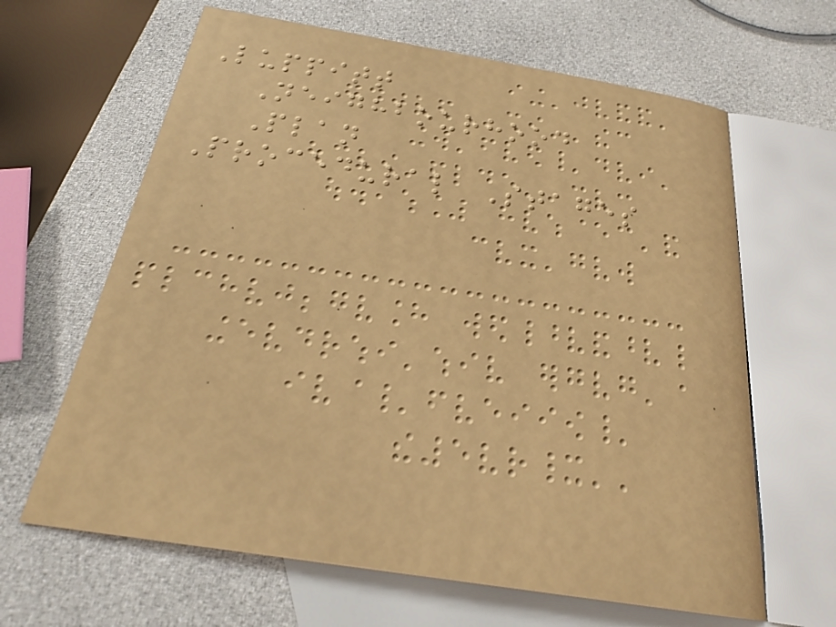Luppitt
Neighbourhood
Plan
Procedural Stages
